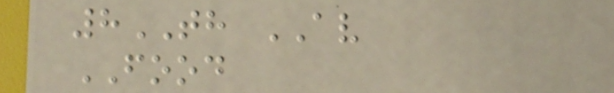8TH AV
FOOD
